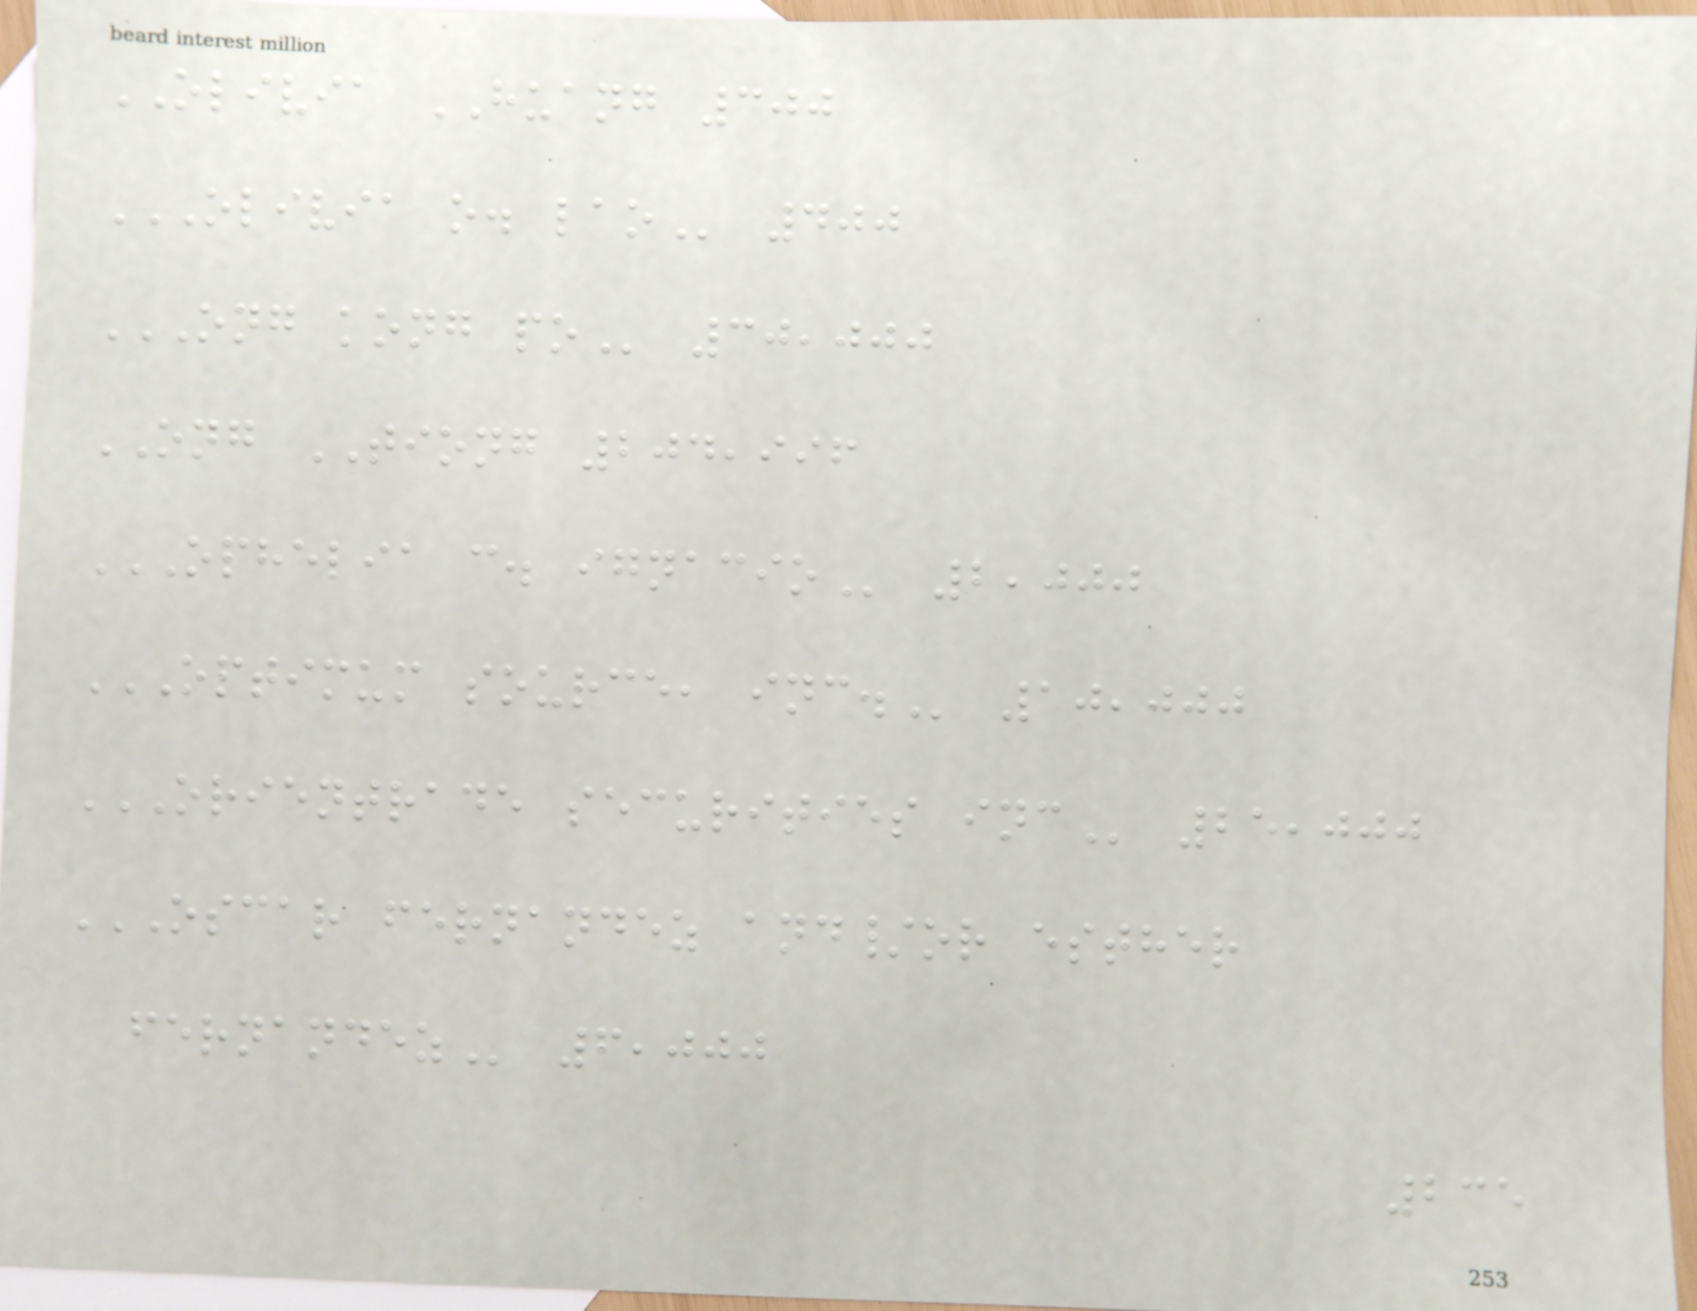OLIVIA HUANG 300
OLIVIA O. LAO 400
ONG KONG PO 30,000
ONG TIONG 204,996
OPHELIA C. IGNACIO 2,000
OPTIMUM SOURCE, INC. 10,000
ORIENTRADE SECURITIES INC 25,000
OSCAR FERNANDEZ AND/OR ESTHER
FERNANDEZ 6,000
235
